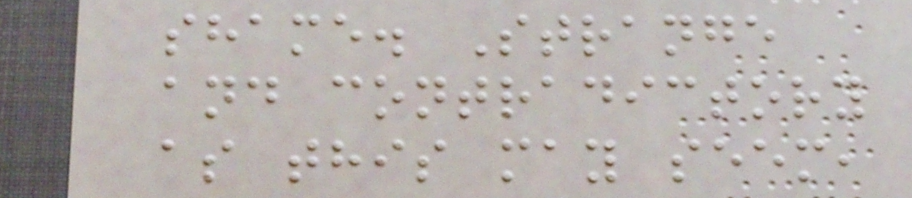shame. Strange
and contradictory
as this may seem,
